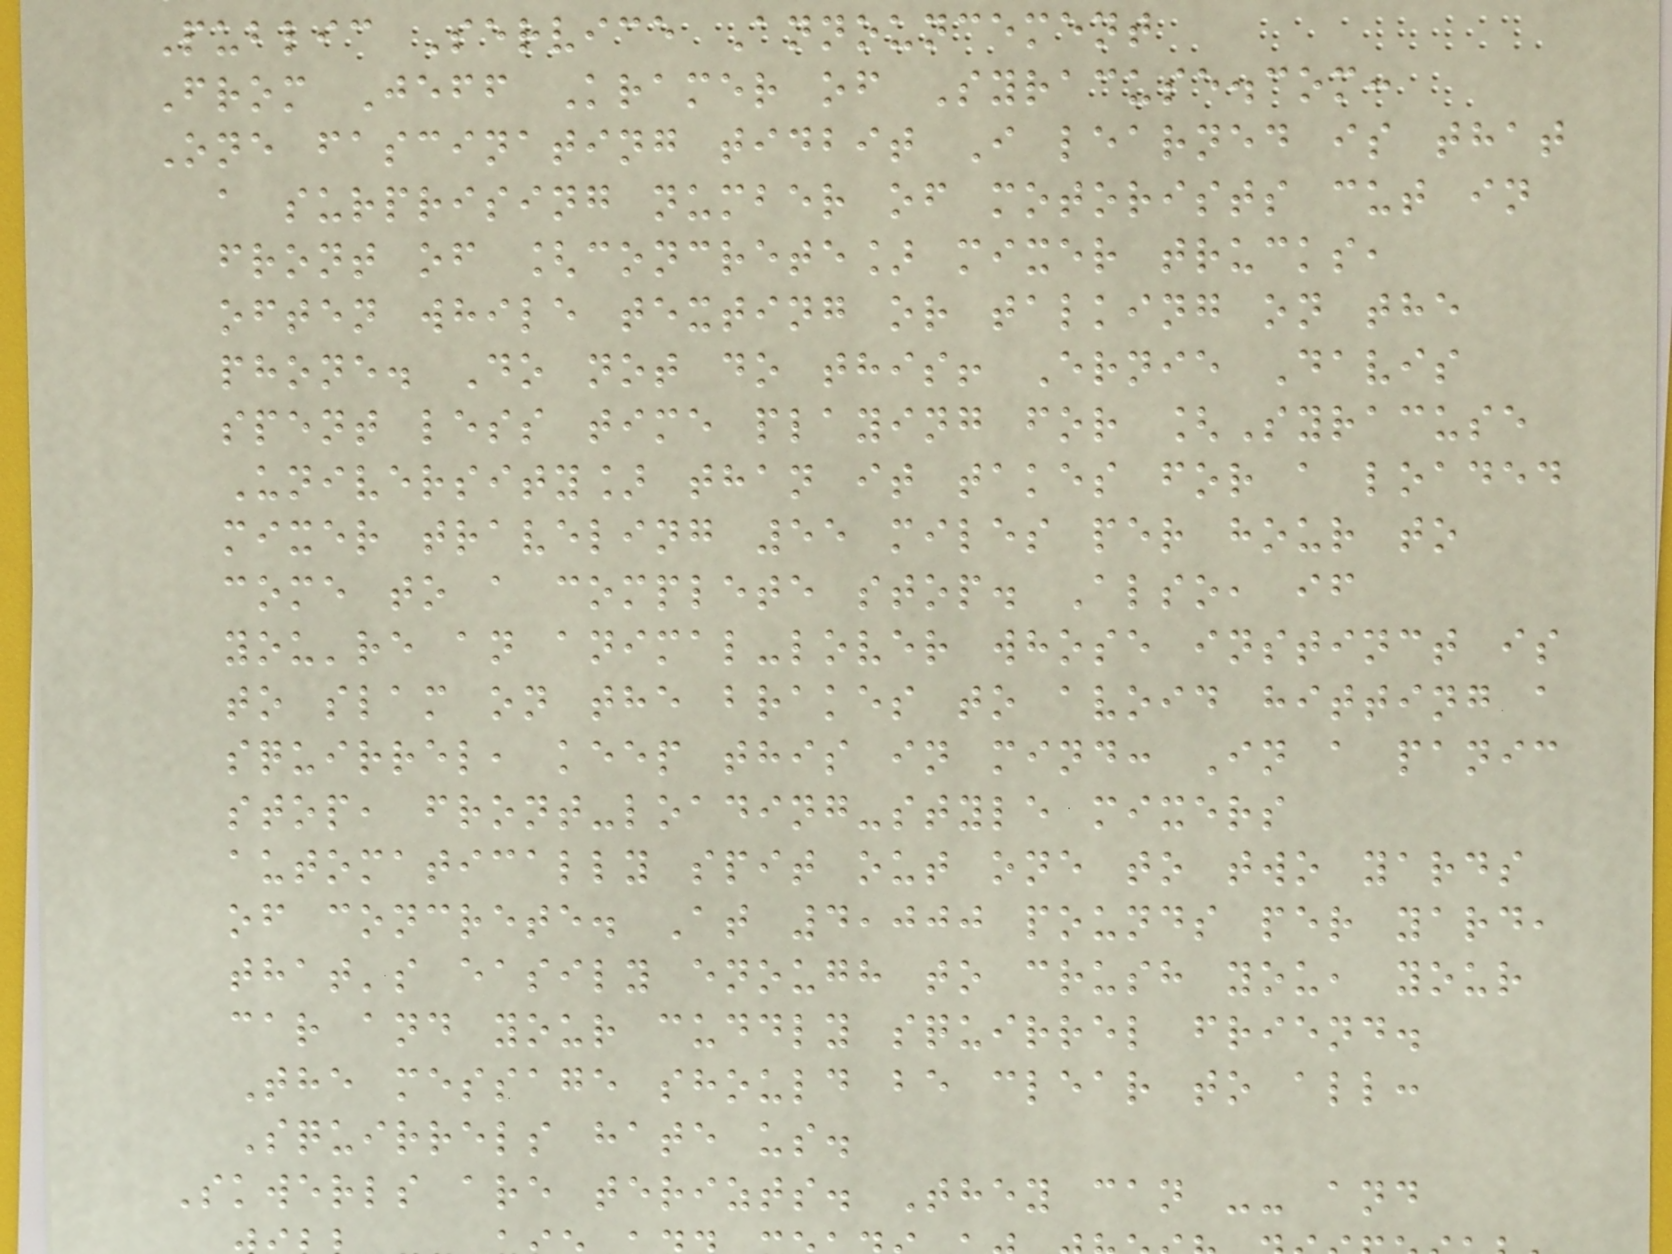Public Service Announcement
From Jeff Kramer of Syracuse.com:
One fascinating tidbit I learned is that
a surprising number of motorists cut in
front of [concrete] mixer trucks,
often while texting or talking on the
phone. Do not do this! Ernie Davis
spent less time playing for [Syracuse
University] than it takes for a loaded
mixer traveling 55 miles per hour to
come to a complete stop. Also, if
you're an animal-lover whose instinct is
to slam on the brakes to avoid hitting a
squirrel, keep this in mind: In a panic
stop, front-loading-style mixers
automatically spit out one to two yards
of concrete. At 4,000 pounds per yard,
that's easily enough to crush you, your
car and your cuddly squirrel friend.
The message should be clear to all:
Squirrels hate us.
Skwerls are terizts. They can -- and
